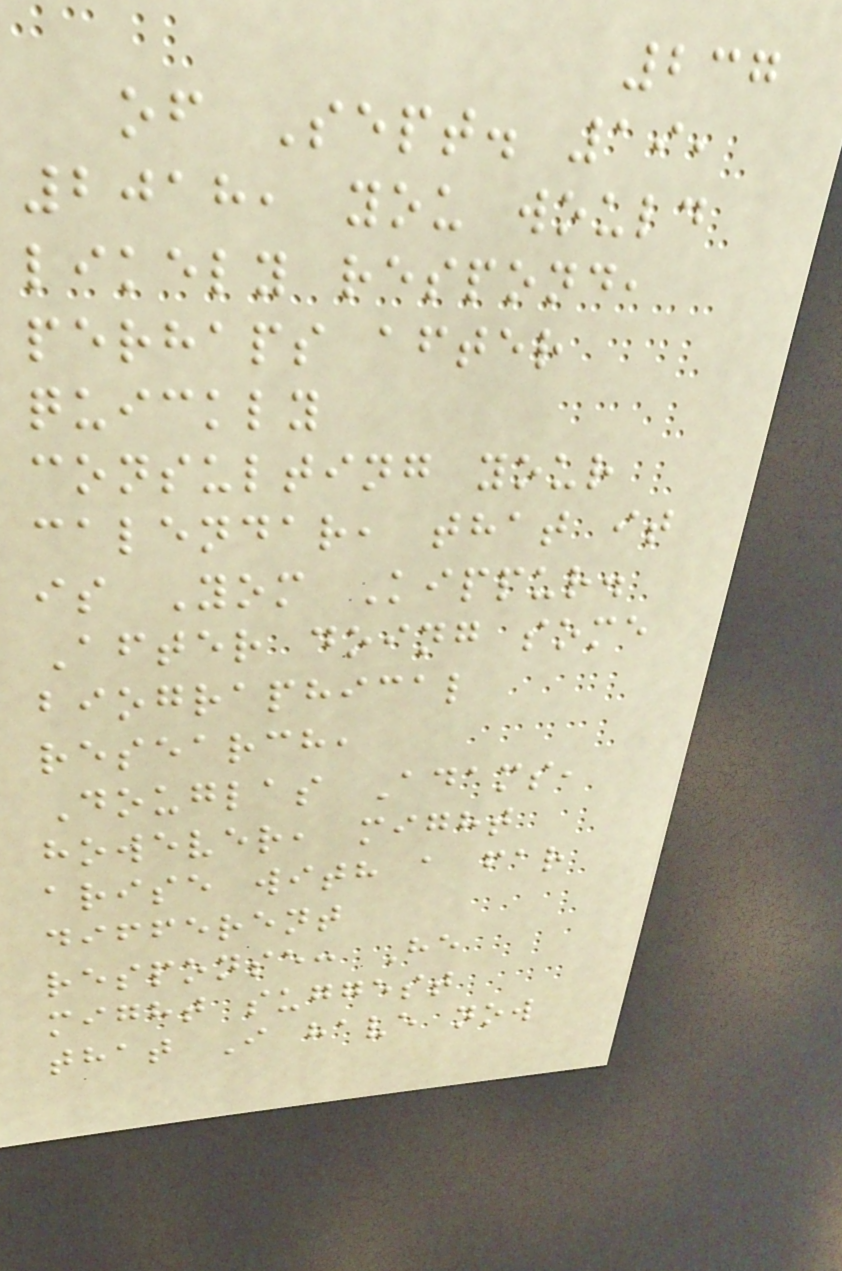237
of Sept. 19,
2018, you would
likely respond,
perhaps after
quickly
consulting your
calendar, that it
is Yom Kippur.
After doing some
biographical
research,
Douglas Adams,
however, might
arise with a far
different
response: He
might suggest
that I have now
